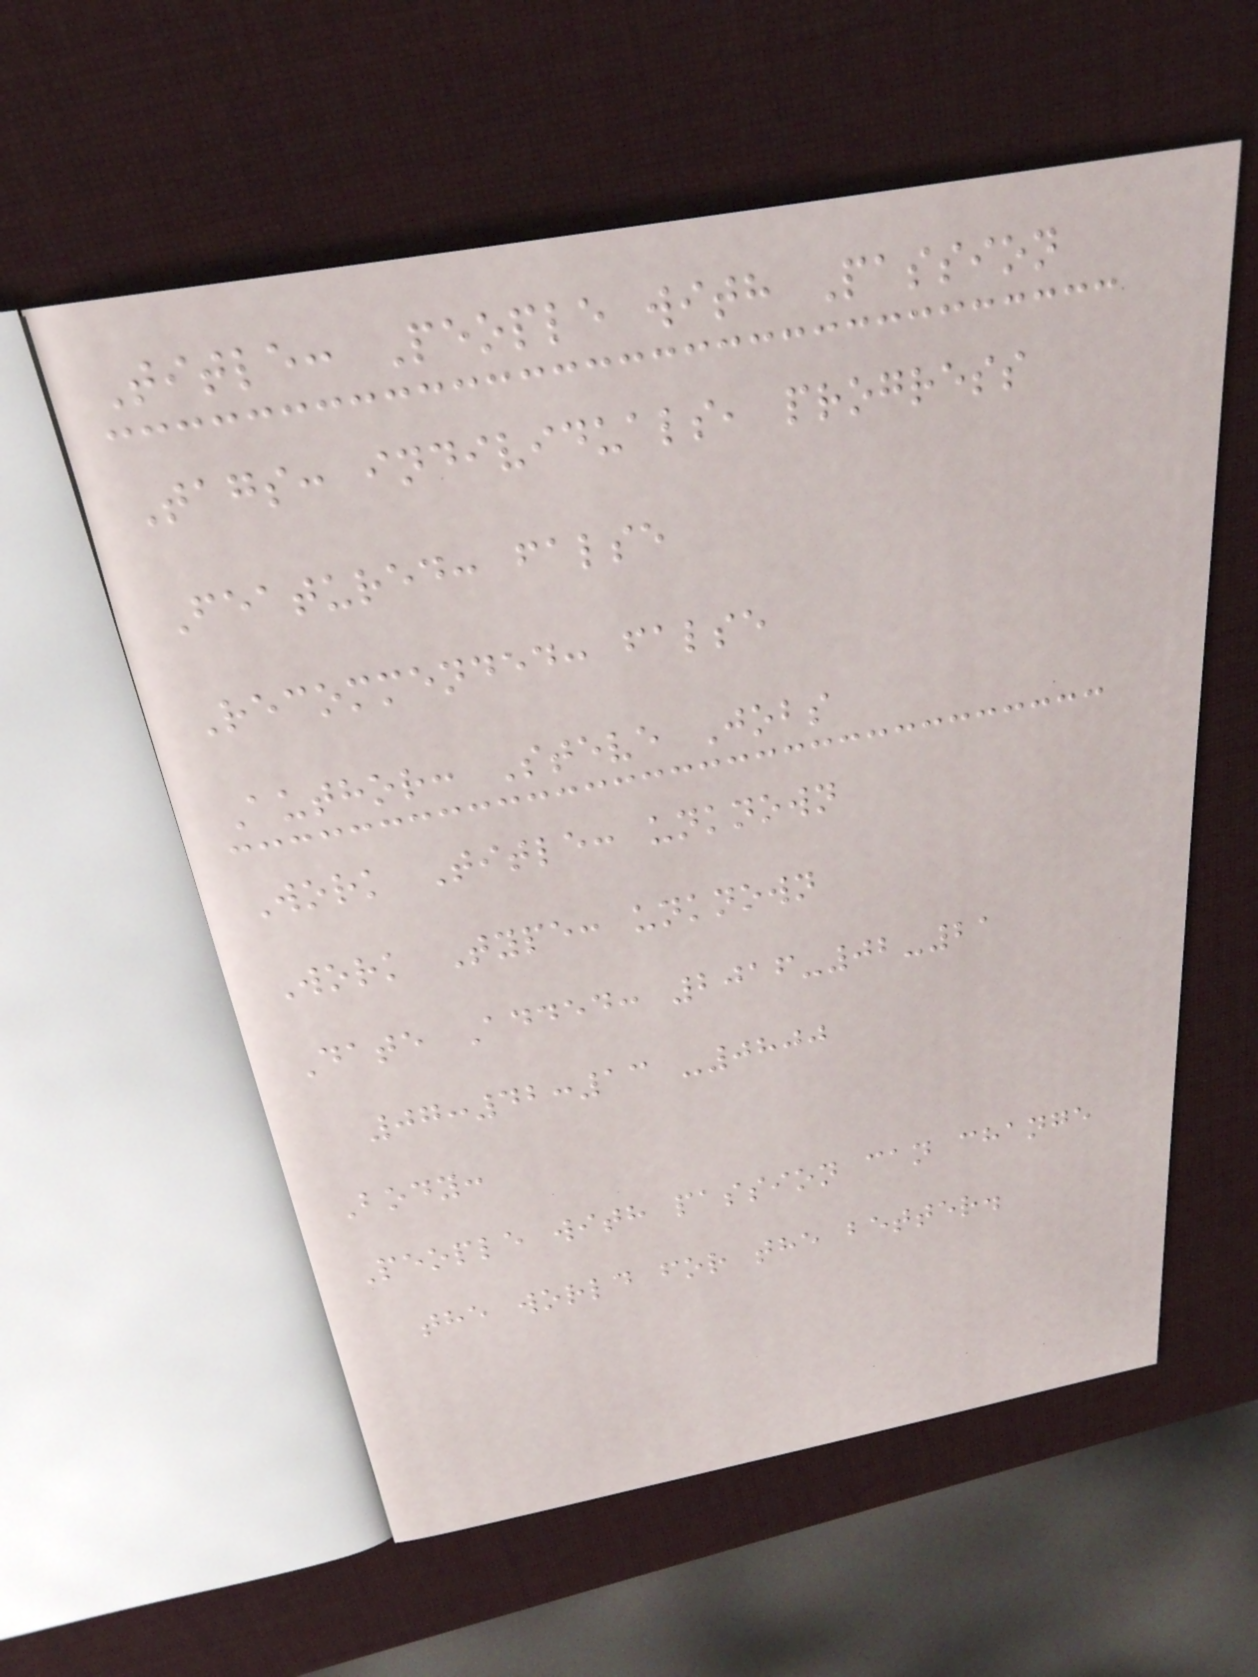Title: People with Passion
Tags: individuals, progress
Featured: false
Recommended: false
Author: Steve Jobs
Work Title: unknown
Work Type: unknown
Date Added: 2016-02-21
07:42:13 -0800
Body:
People with passion can change
the world for the better.
